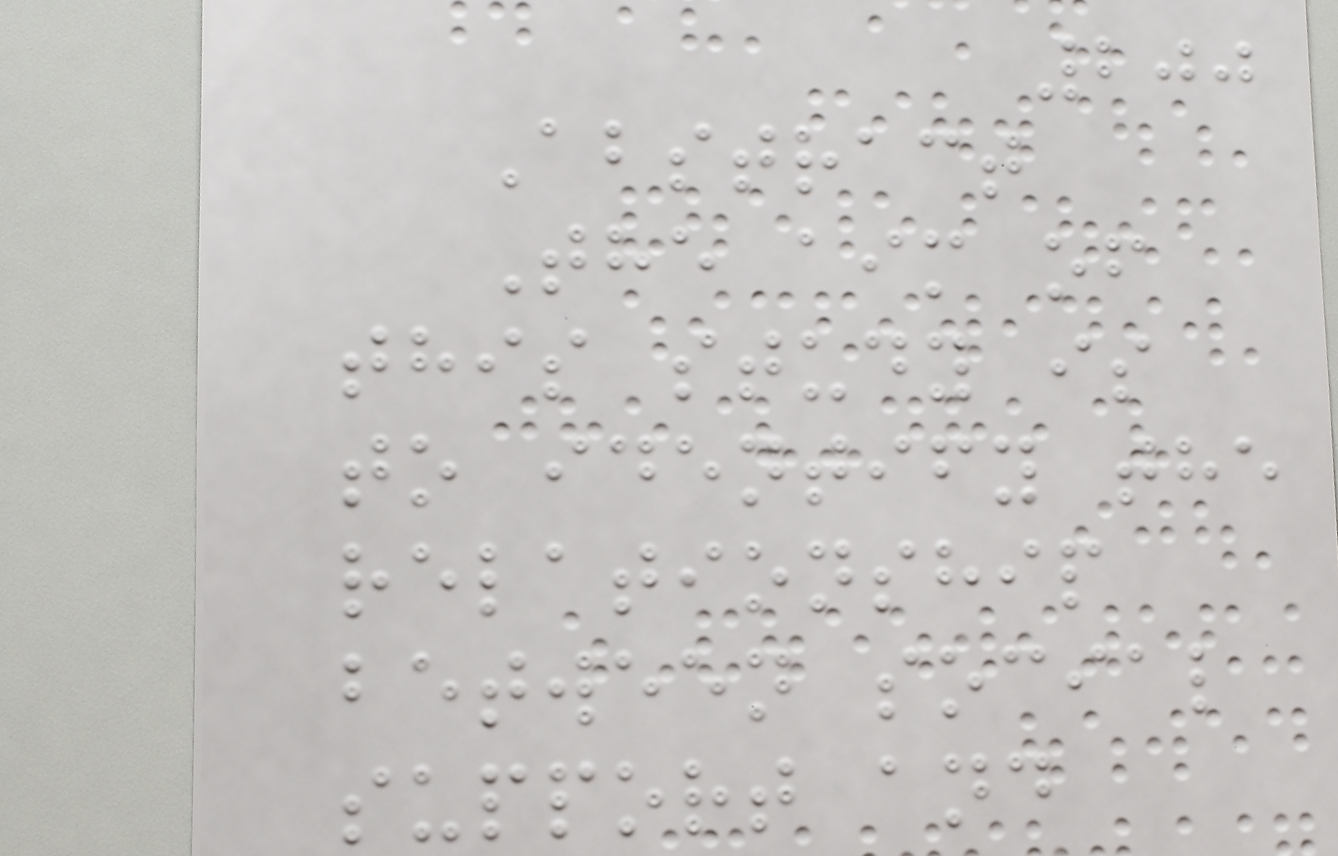200
Abstract
The aim of
this study is
to identify the
relationship
between social
support and
